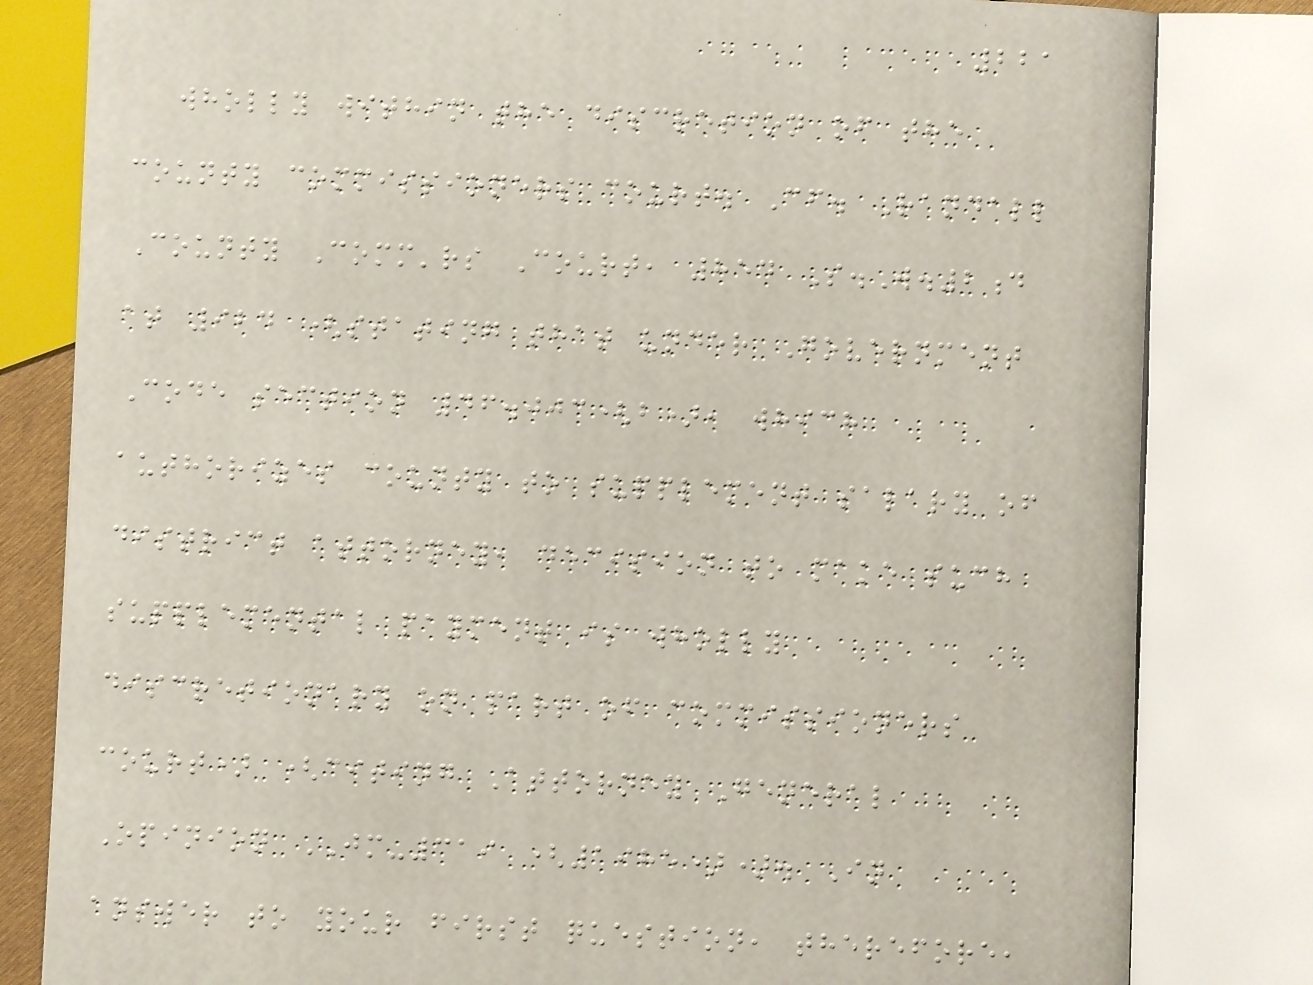221
wholly within the discretion of the
county commissioners court. Cf. Randall
County Comm'rs Court, 854 S.W.2d
at 924 (stating that under Government
Code section 46.003(b), which
authorizes county to supplement salary of
district attorney, decision to make such
supplemental payment is wholly
discretionary on part of commissioners
court) (citing Attorney General
Opinion JM-319 (1985)). In
answer to your first question, therefore,
